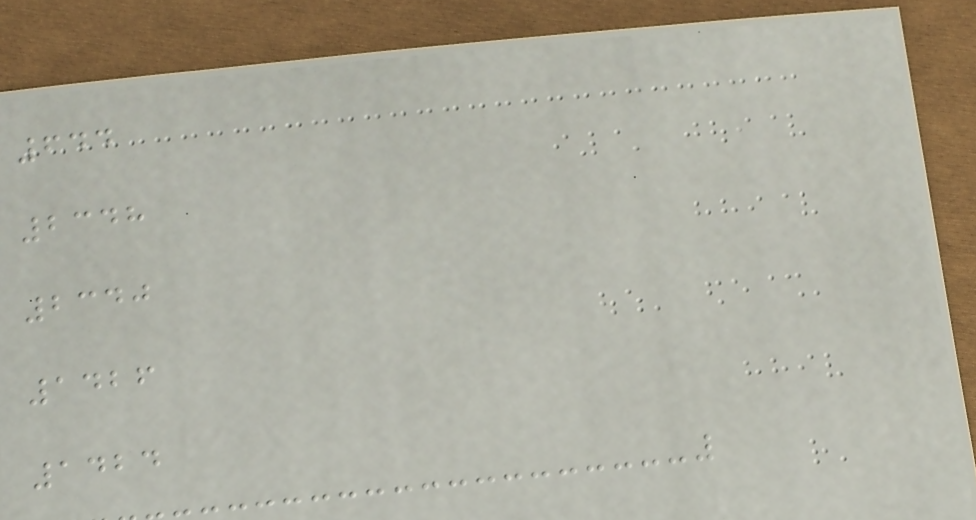644
2348
2340
1426
1424
